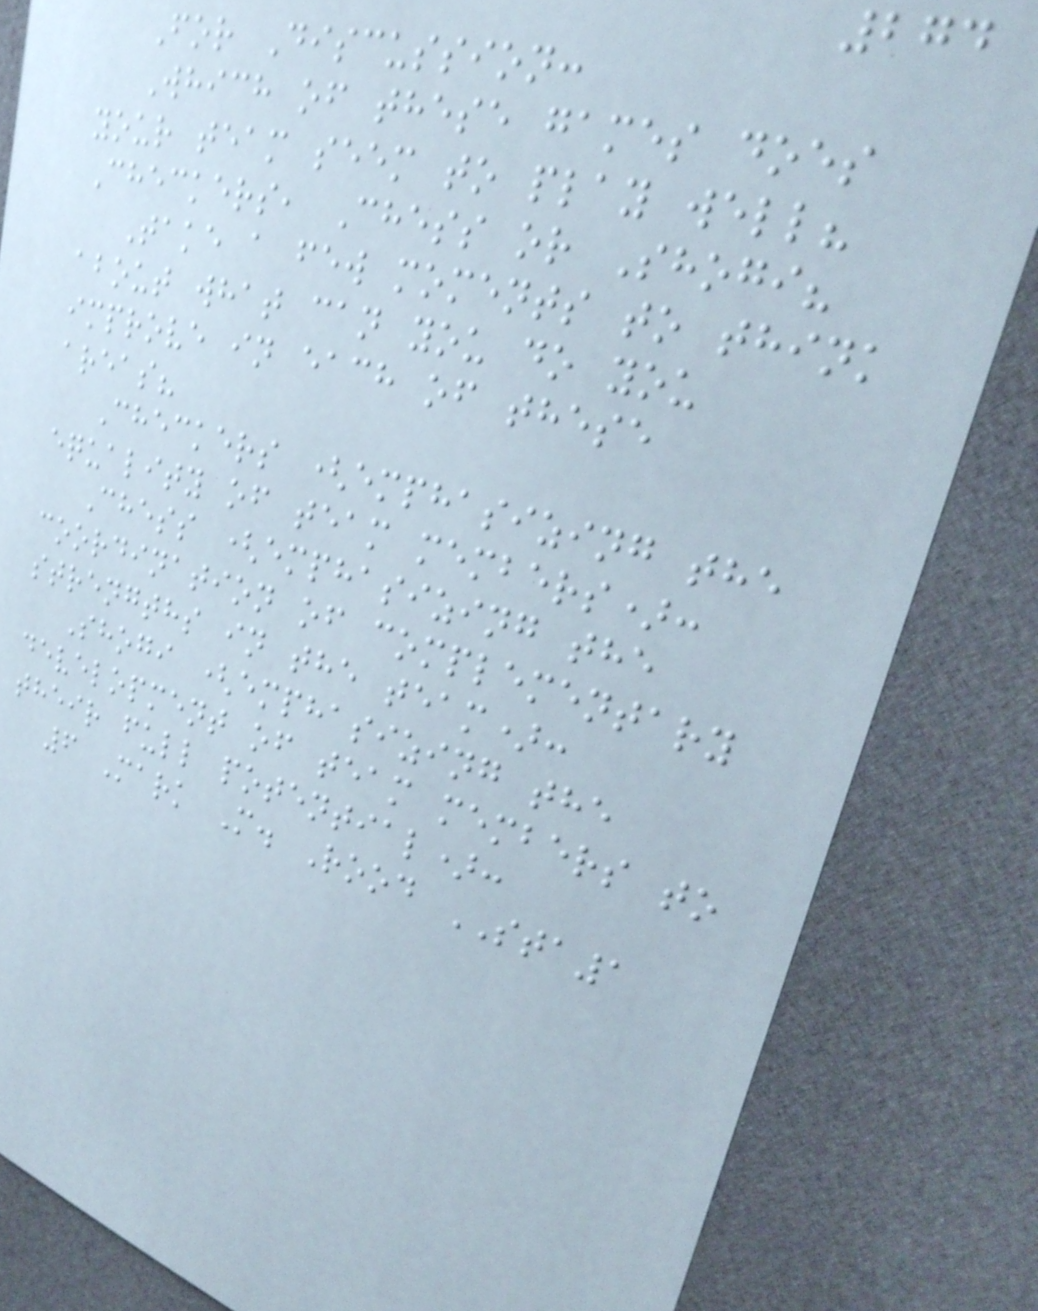274
For Discussion:
Which of these games does
your team seem to play well?
Checkers, Chess or Shogi?
Take a few moments to think
about what can you do you
improve in each of these
areas?
Checkers (emphasizing the
equality of team members):
Chess (emphasizing the
coordination of complementary
strengths in the team):
Shogi (emphasizing the
development of team members to
their full potential):
6 Mark M. Rood STA1
